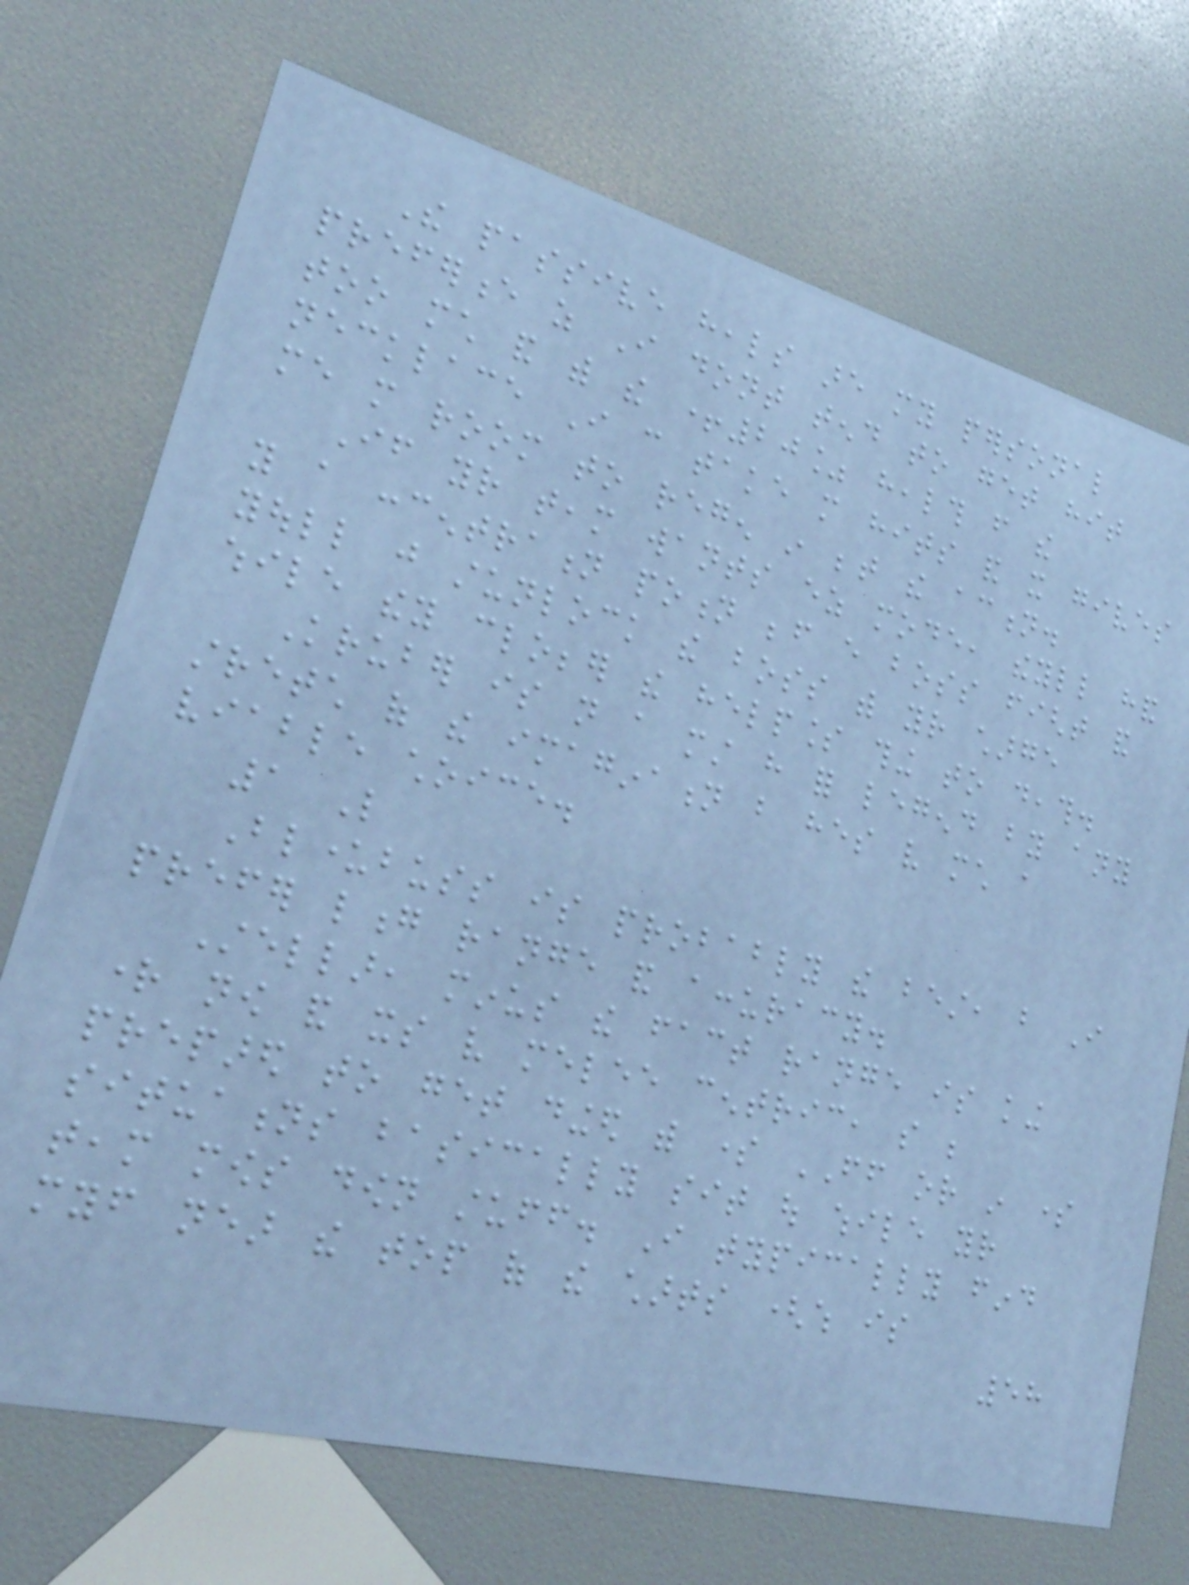The passive heals are my personal
preference as I dont tend to get hit
too much and with the +20% health from the
necklace I can take more hits and it gives
me more room to regen in between the action.
If your team wants ez mode, theyll hand
you a concentration potion before every boss fight and
youll just stunlock the boss with your charge
while they clobber the helpless thing to death.
Kruber is not a must have for legend by any
stretch of the imagination but hes very much a
viable choice.
1 Like
Blunderbuss is probably the best, but I
prefer long range and accuracy.
Stellar, minus the fact range is king
right now and its very melee centric, so be
prepared to get dinged with some FF or in some
situations basically sit out while your
team mows down stuff. I typically find
myself near the top of the charts (which is
58
